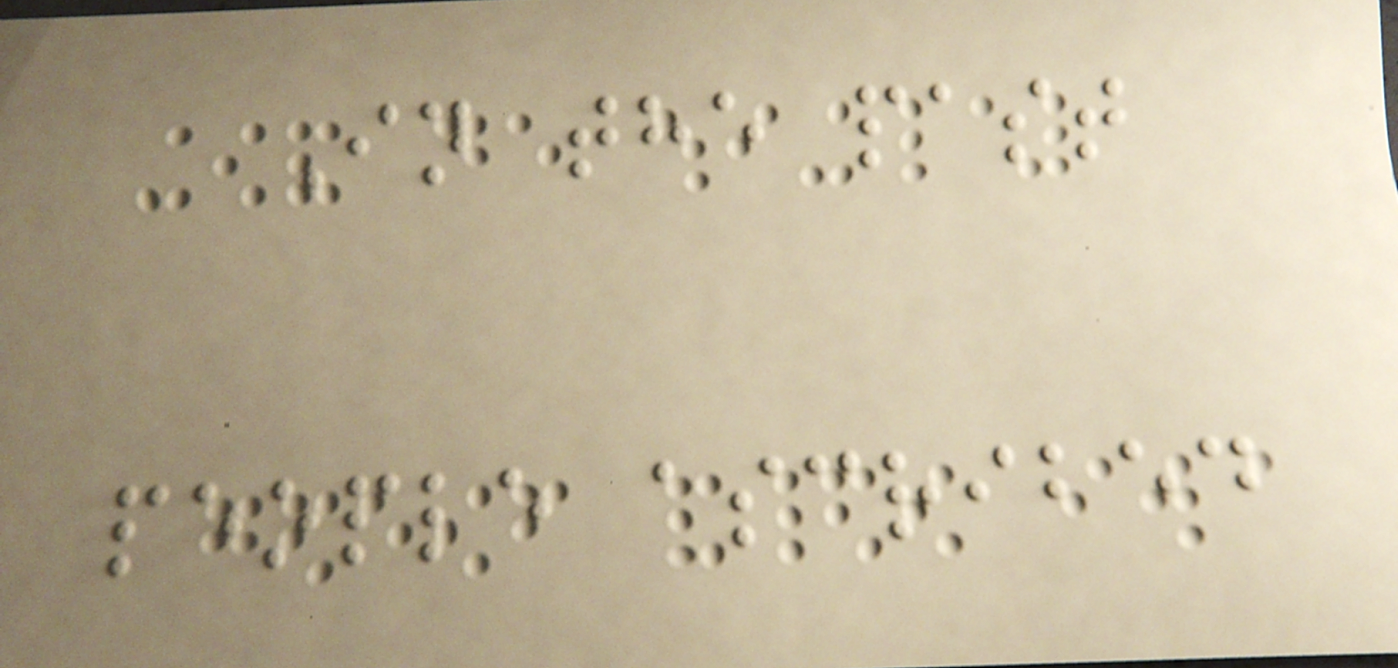In the past
people ascribed
